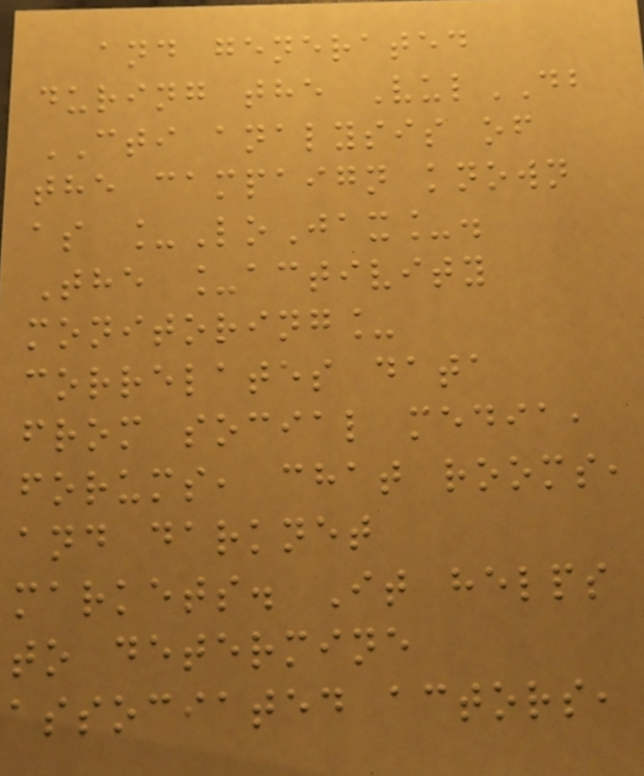and generated
during the VulDB
CTI analysis of
the campaign known
as _LoJax_.
The _activity
monitoring_
correlates data
from social media,
forums, chat rooms,
and darknet
markets. It helps
to determine
associated actors,
